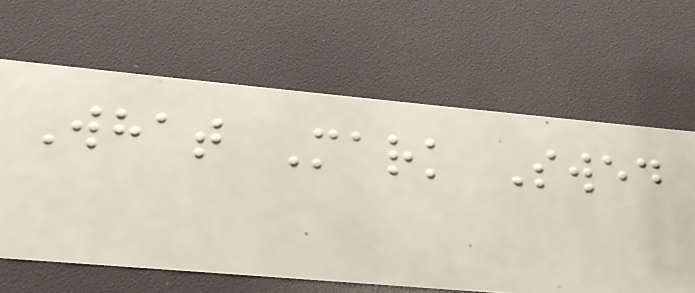What Mark Swed
